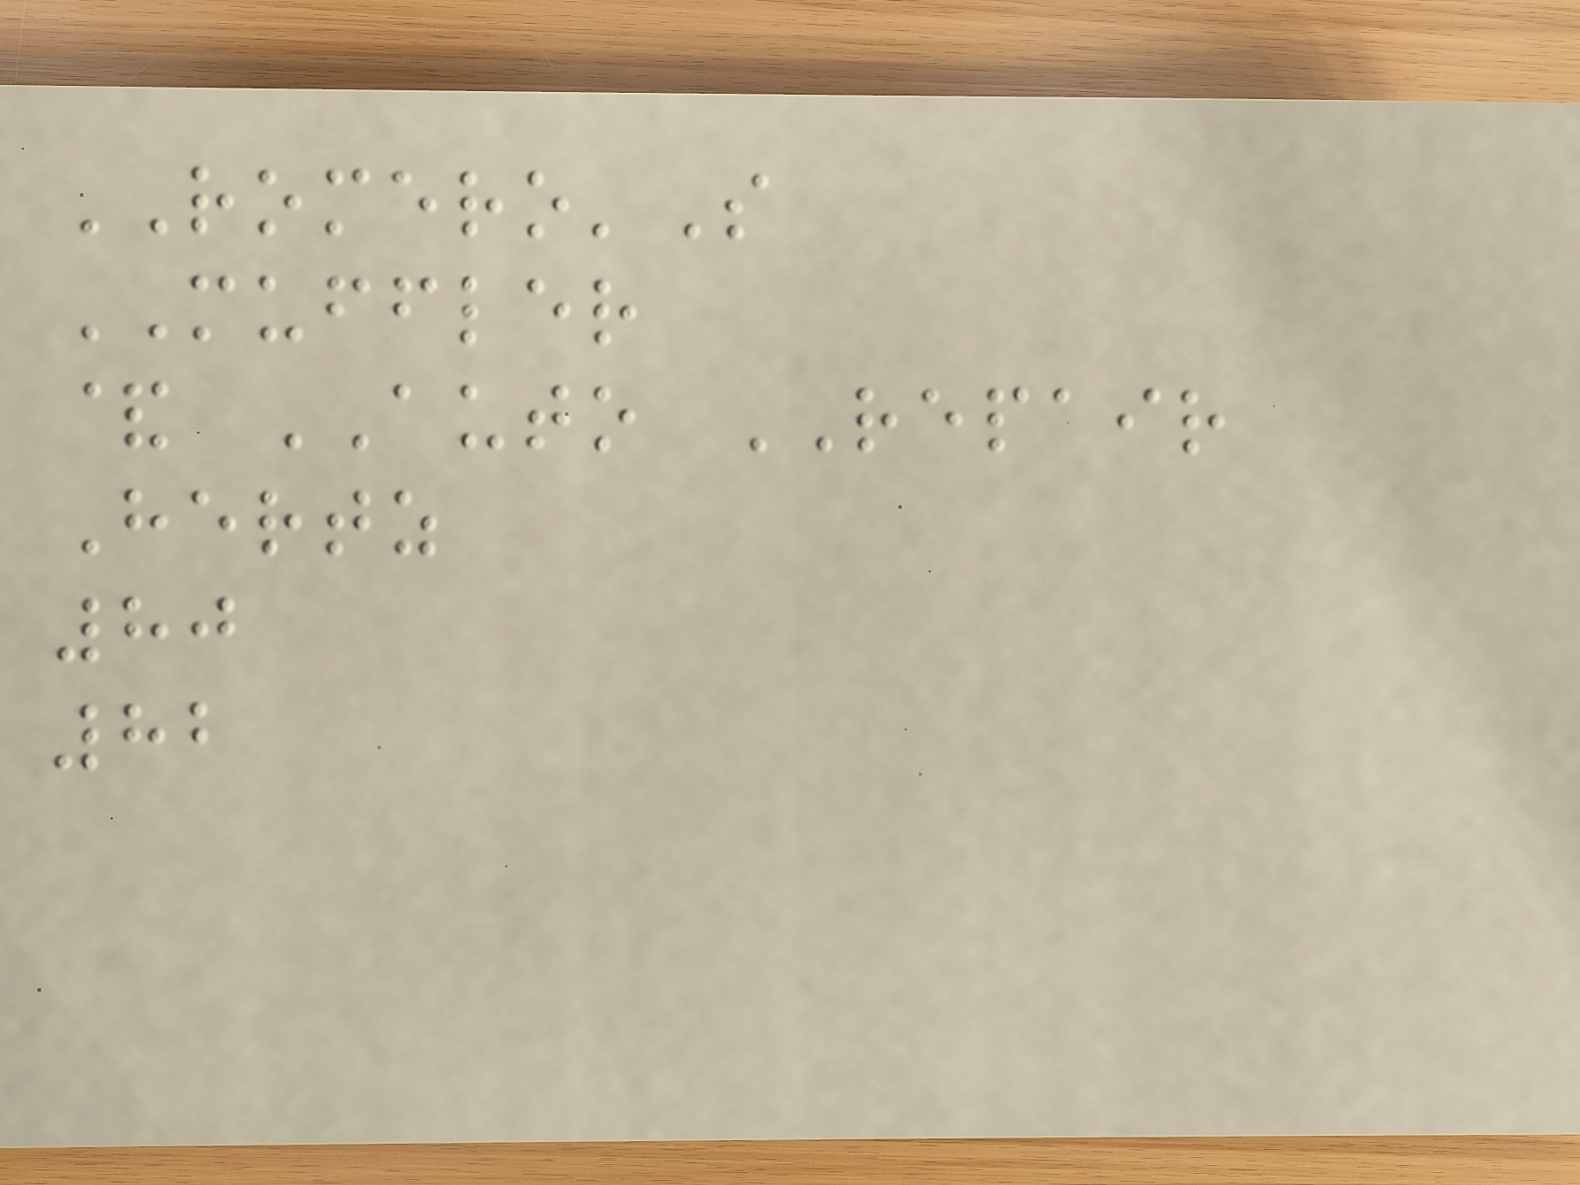ROMERO'S
MUFFLER
& AUTO REPAIR
Hertz
80
82
